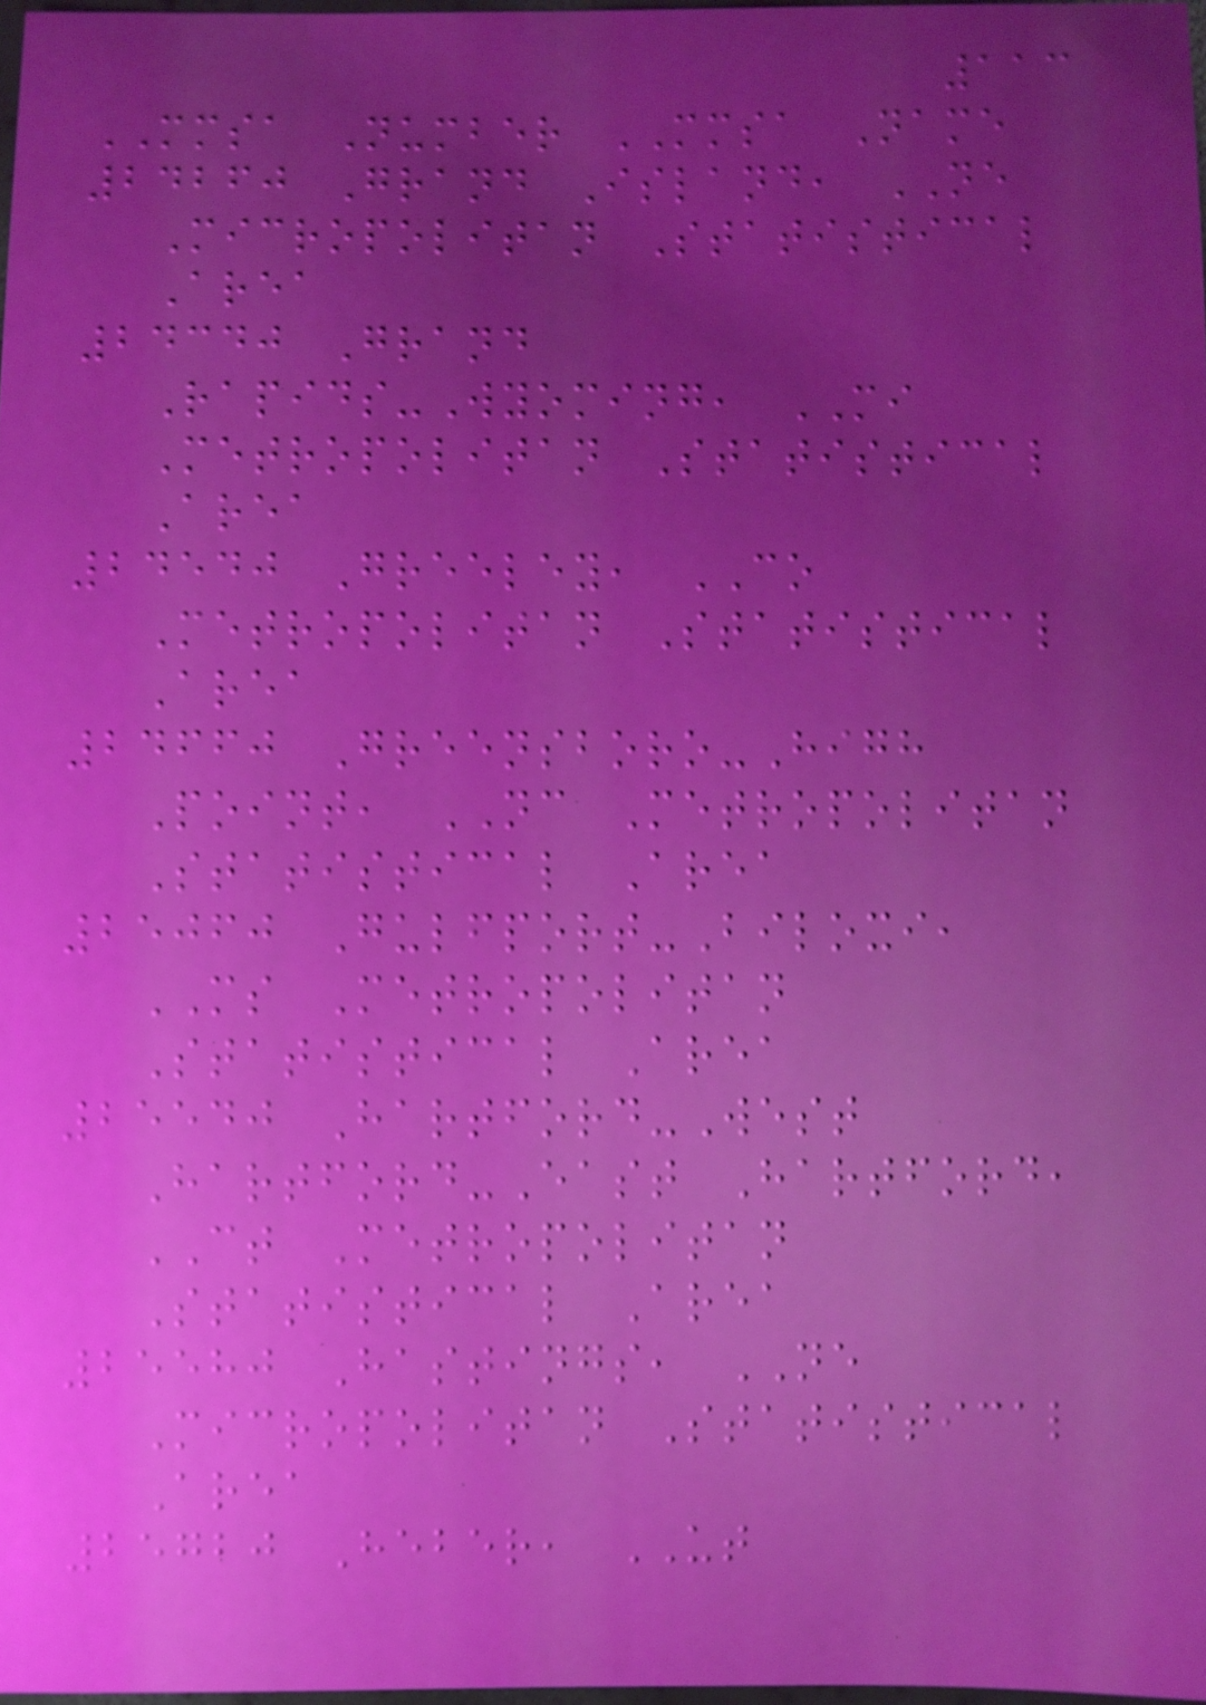113
MMSA Number MMSA Name
24260 Grand Island, NE
Micropolitan Statistical
Area
24340 Grand
Rapids-Wyoming, MI
Metropolitan Statistical
Area
24540 Greeley, CO
Metropolitan Statistical
Area
24660 Greensboro-High
Point, NC Metropolitan
Statistical Area
25060 Gulfport-Biloxi,
MS Metropolitan
Statistical Area
25540 Hartford-West
Hartford-East Hartford,
CT Metropolitan
Statistical Area
25580 Hastings, NE
Micropolitan Statistical
Area
25720 Heber, UT
